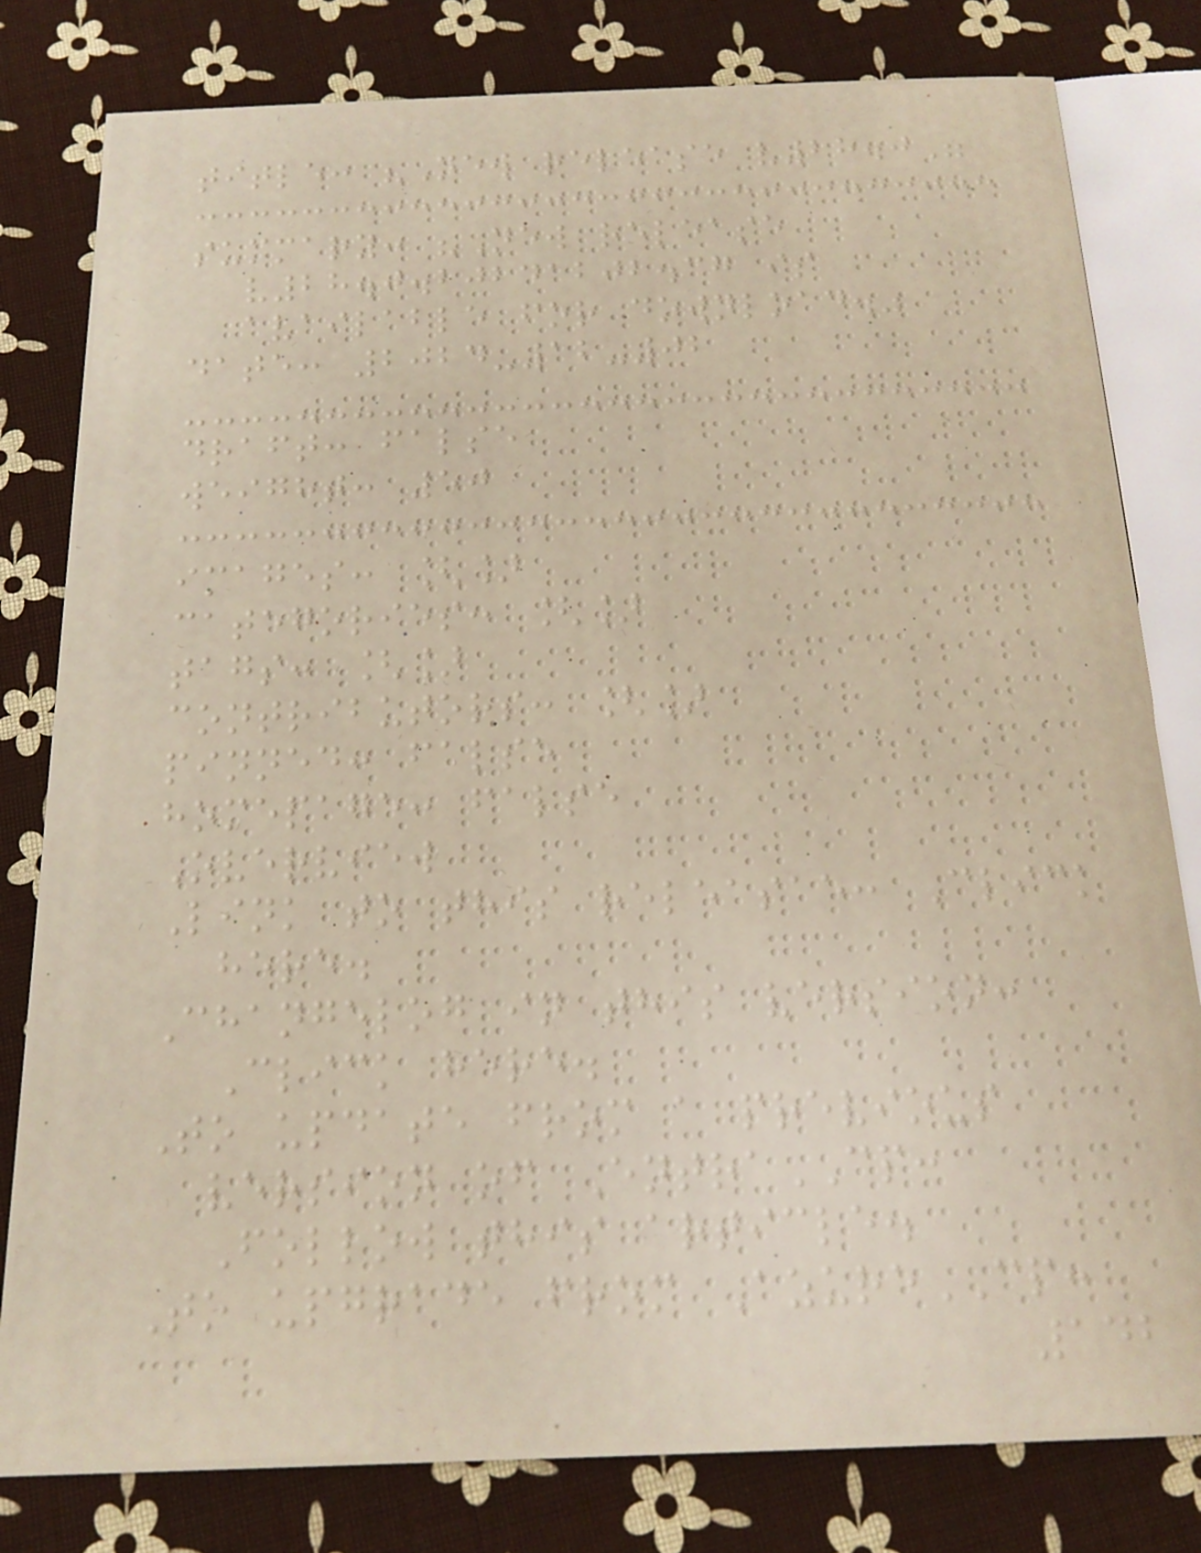title: "New release v28.0"
summary: "New release
v28.0.20241202.37 is
available for download."
date: 2024-12-02
draft: false
weight: 50
images: []
categories: []
tags: []
contributors: []
pinned: false
homepage: false
Overview
Link to this releasae: Click
here.
Changelog in this version:
Click here.
To update from a previous
version of EntraCP:
Follow this article.
To upgrade from AzureCP:
142
